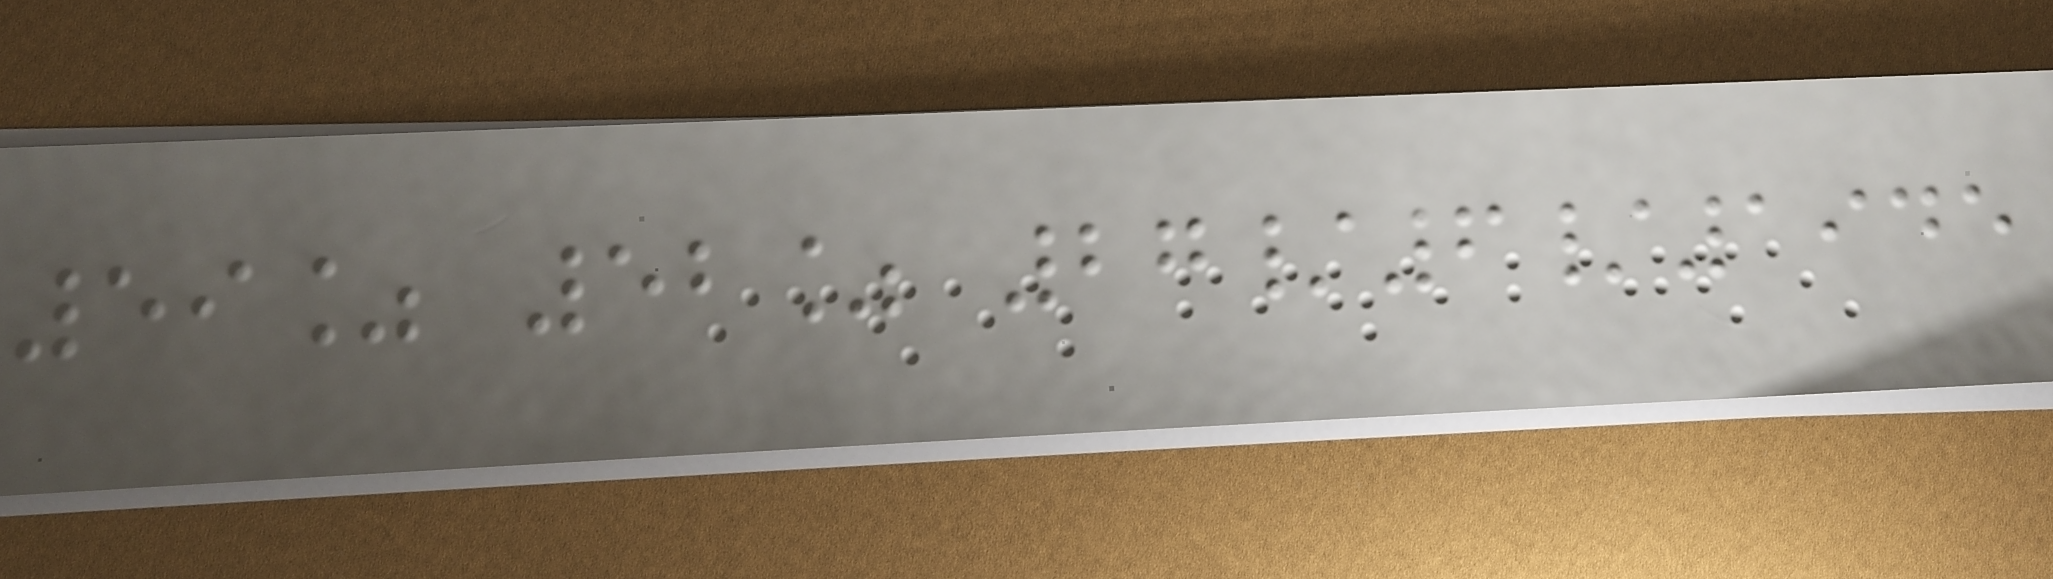59% 52% 27/6/1945
